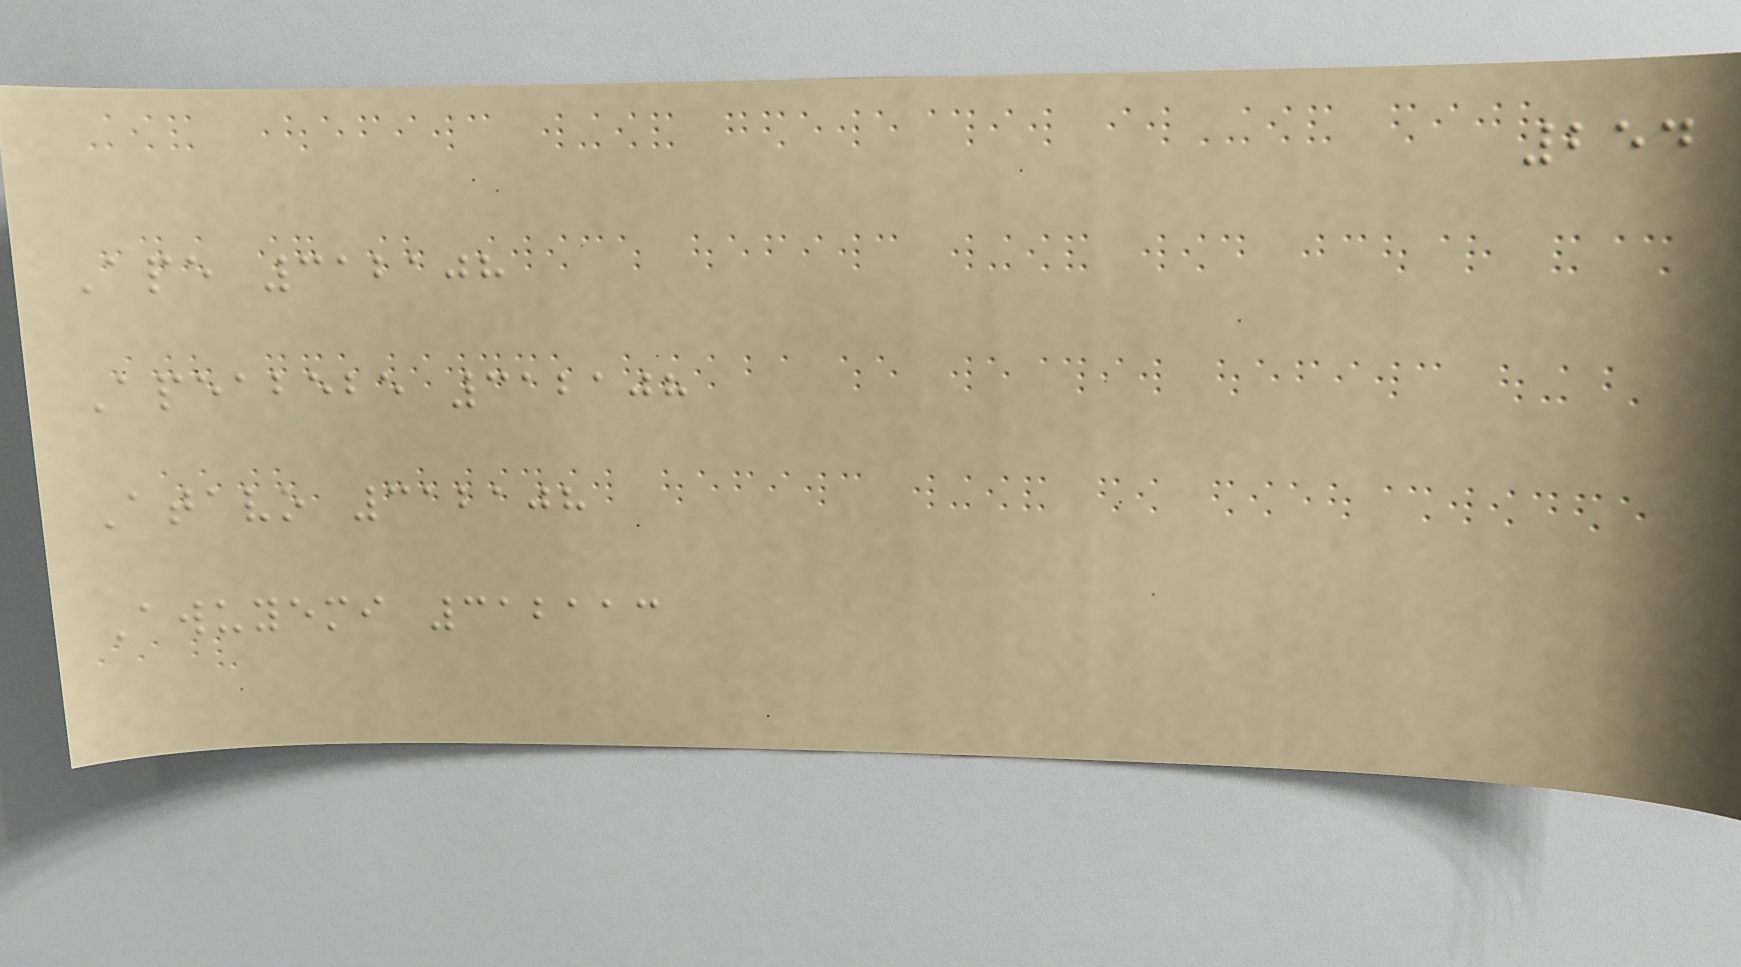254
Ape 312108
Apeabebe 312108
Atavo 312108
Awuyemi 312113
